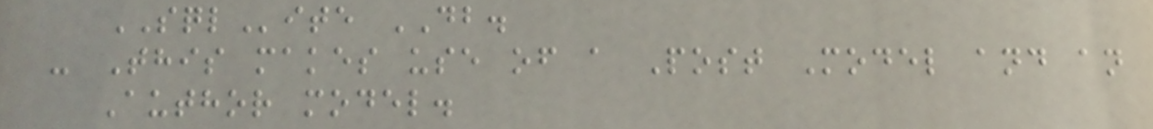SQLite DB.
- This makes use of a Post Model and an
Author model.
